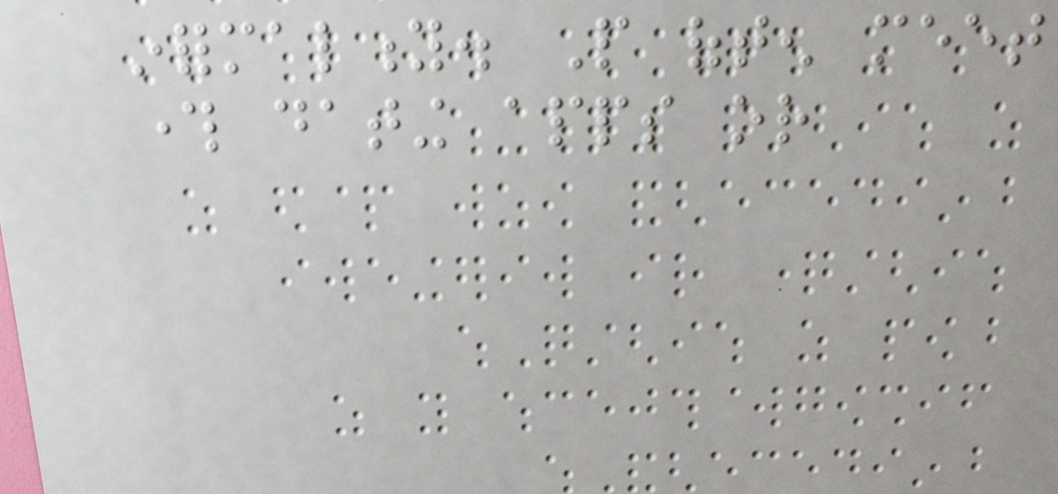informality. People often meet
through dating apps or
